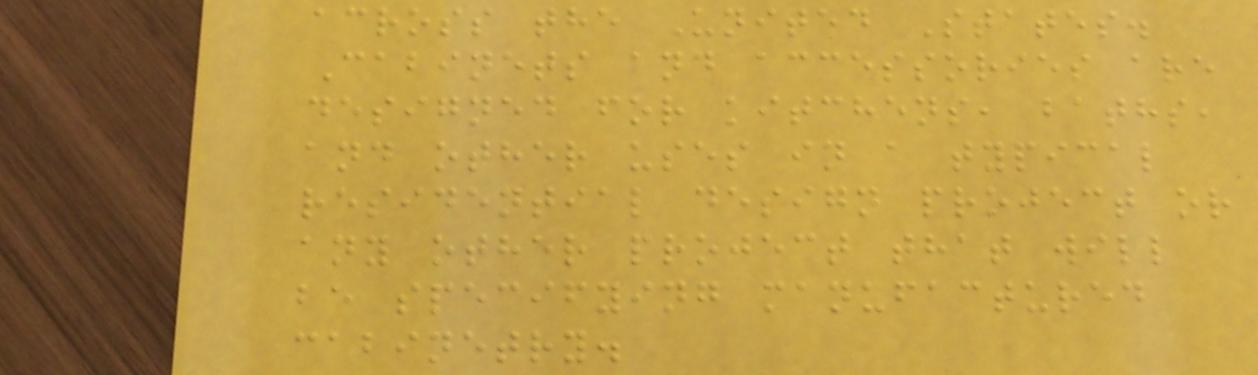across the United States.
Cabinets and accessories are
designed for kitchens, baths,
and other uses in a typical
residential design project or
any other project that will
be specifying manufactured
cabinetry.
